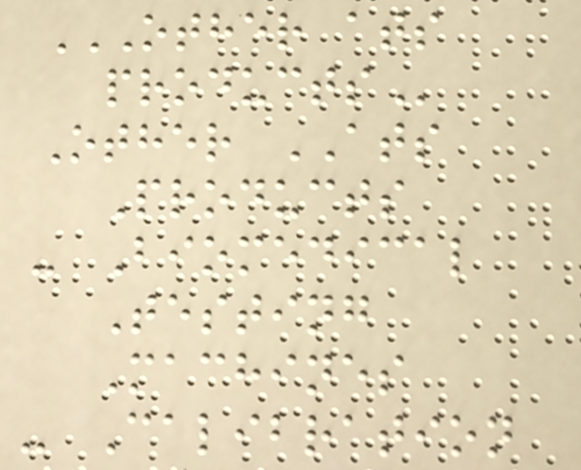OTHER ATS
PRODUCTS
Other ATS
Products
- Biomedical
Testing
Machines
- Calibration
